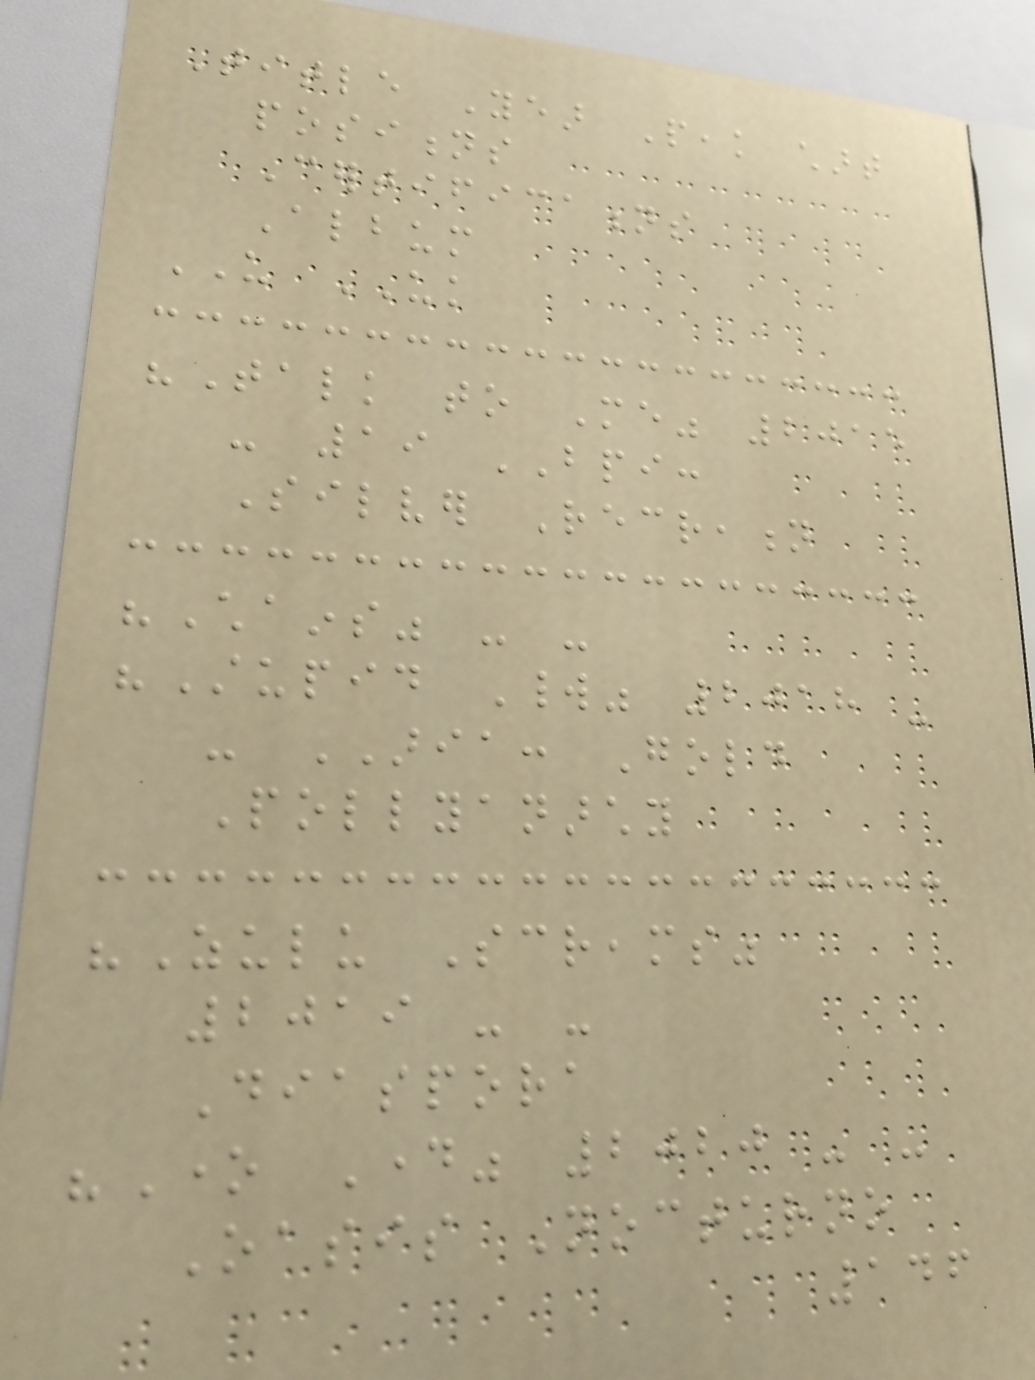Title Year Peak chart
positions
Certifications
Album
US UK
"Talk to Me" 2015
- 19 BPI:
Silver Recreation
"Chains" - -
"Stupid World" 2018 -
- ARIA: Gold
Pollyanarchy
"Zulu Screams"
2019 - -
Diaspora
"One Day" 2020 - -
Oasis Nocturno
146
